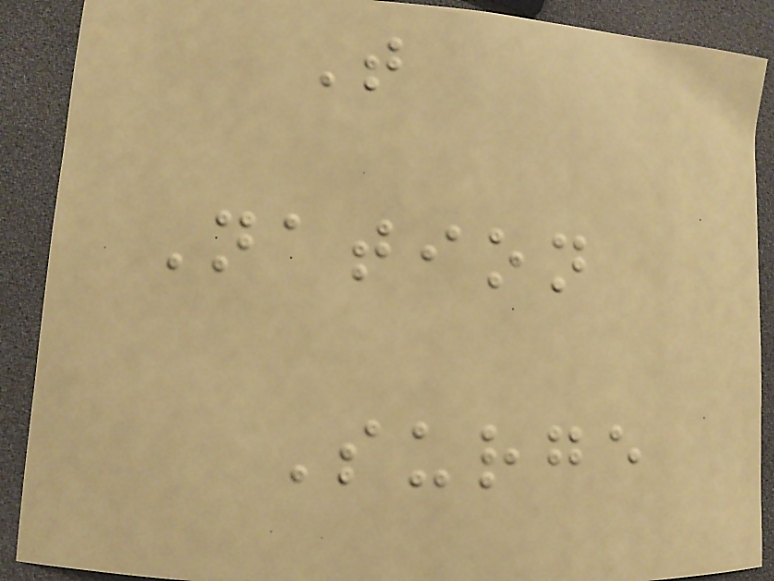T
Nation
Surge
